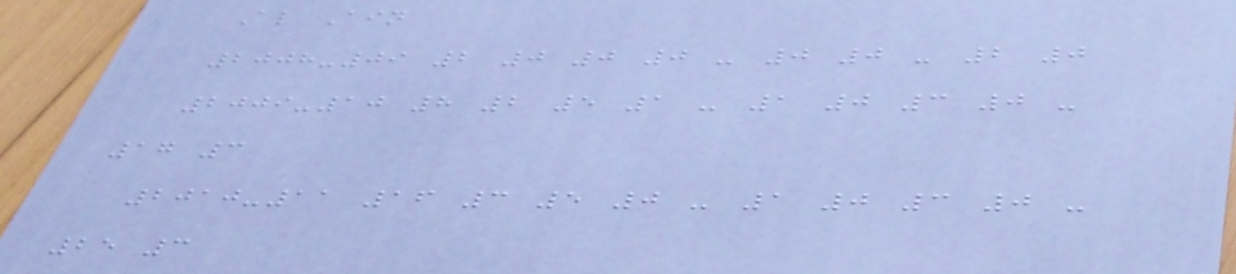Al Ain
2008-09 2 0 0 0 - 0 0 - 2 0
2009-10 8 2 5 1 - 1 0 3 0 -
17 3
2010-11 16 3 5 0 - 1 0 3 0 -
25 3
